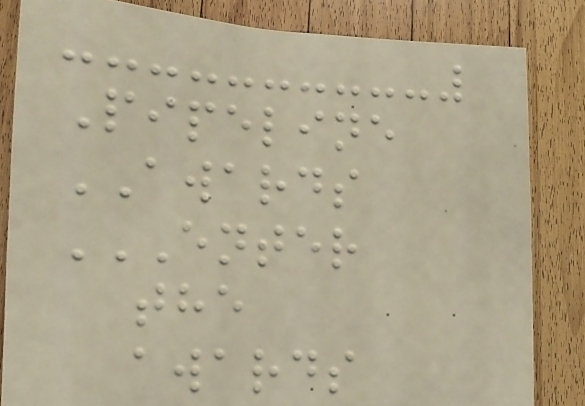Pipeline
AWARDS
ENTER
THE
AWARDS
